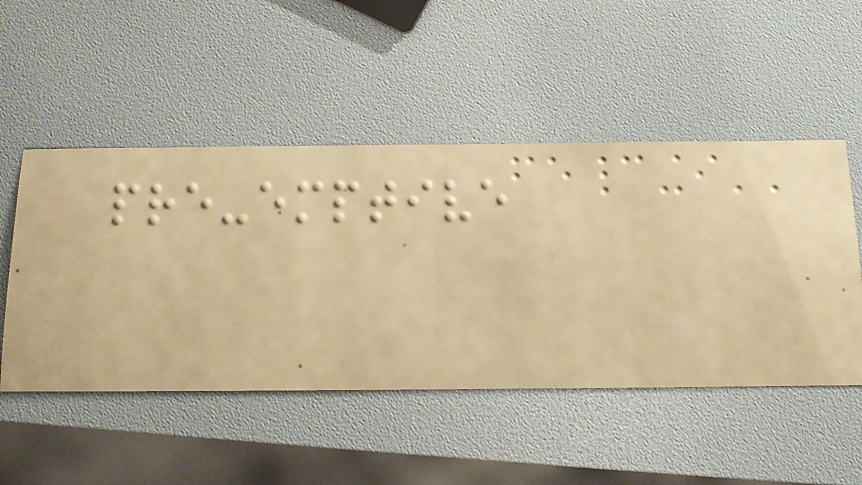pre-emptive
